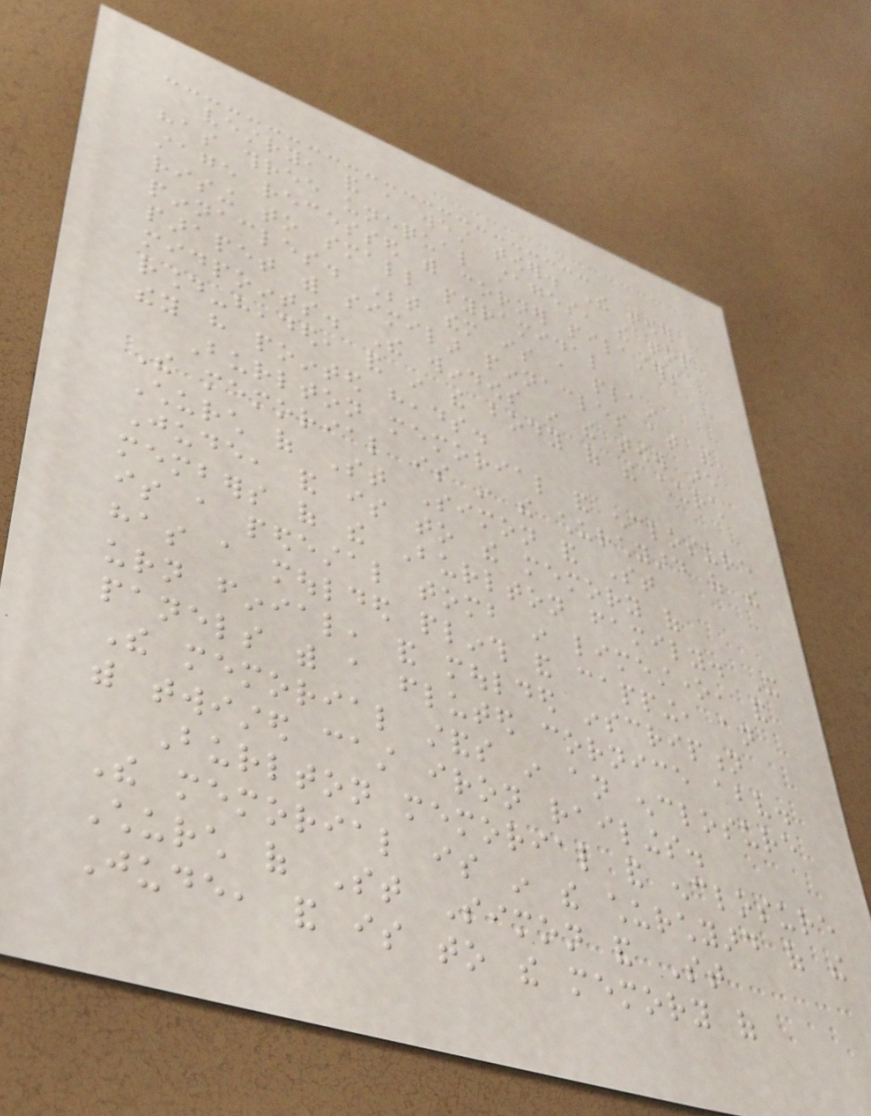vestry, and a west tower. The tower
has three unequal stages, the top
stage recessed with corner pilasters
rising to small pyramidal
pinnacles. Between them is a plain
parapet with similar pinnacles at the
midpoints. The windows in the tower are
round-headed, and in the body of the church
they have pointed heads.
Burlton memorial and enclosure
The memorial is in the churchyard of the
Church of St Simon and St
Jude, and is to the memory of
members of the Burlton family. It
is a pedestal tomb in limestone, and
has a moulded plinth and capping, an
urn finial, and moulded inscription
panels with a fluted cornice above.
The memorial stands in an enclosure
with twisted cast iron railings.
Burlton memorial and enclosure
The memorial is in the churchyard of the
Church of St Simon and St
Jude, and is to the memory of
